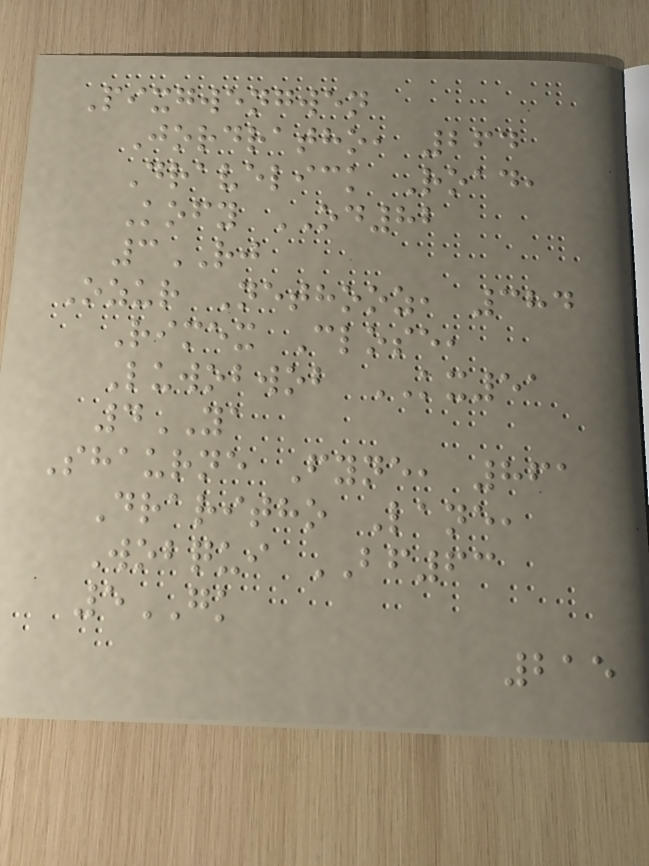Pixgwengwen
Jordratho, 264
Dravelick Road,
Kofy OD82
3RJ
Ozur Nethooz, 384
Rimex Close,
Luwobwob KX51
4YA
Shaurne Fyne, 861
Draritho Lane,
Wobqui BF63
5GK
215
